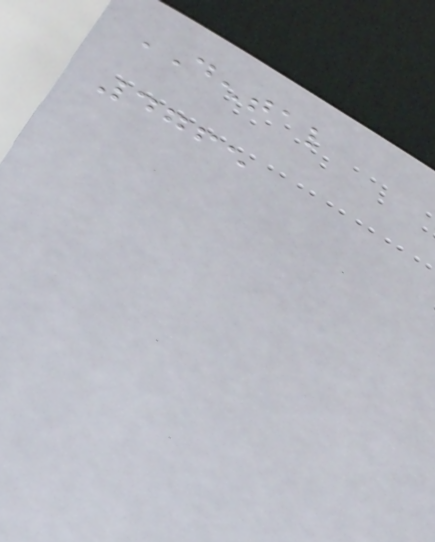DENTAL
4765
